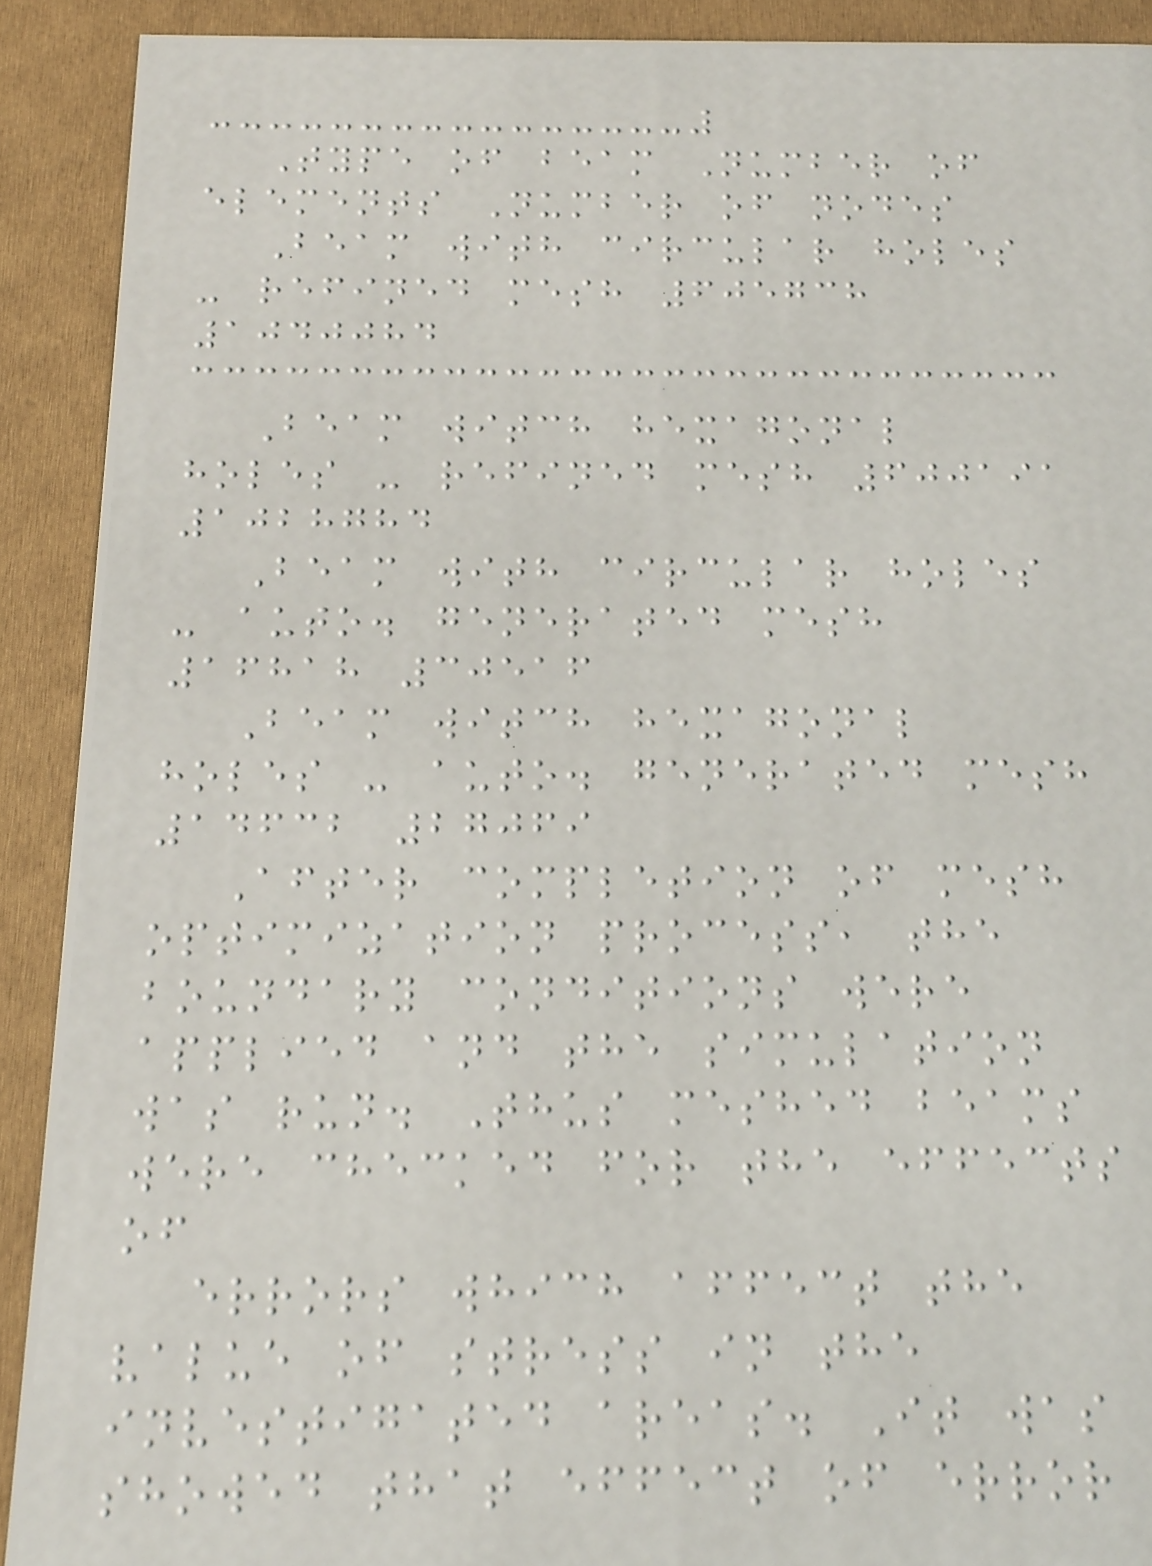Type of beam Number of
elements Number of nodes
Beam with circular holes
- refined mesh 605738
1040084
Beam witch hexagonal
holes - refined mesh 600191
1028784
Beam with circular holes
- auto. generated mesh
16818 30516
Beam witch hexagonal
holes - auto. generated mesh
14632 27069
After completion of mesh
optimization process, the
boundary conditions were
applied and the simulation
was run. Thus meshed beams
were checked for the effects
of
errors which affect the
value of stress in the
investigated areas. It was
showed that effect of error
